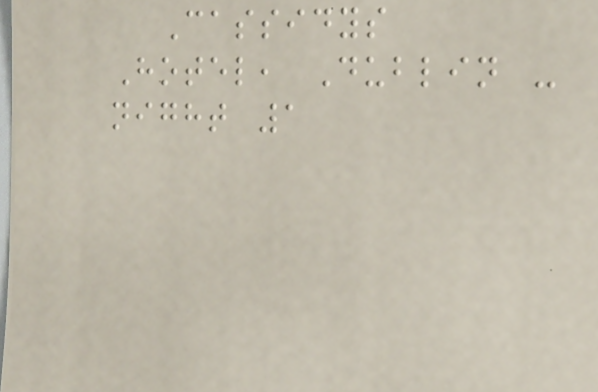Cassidys
Hotel, Dublin -
night 1
